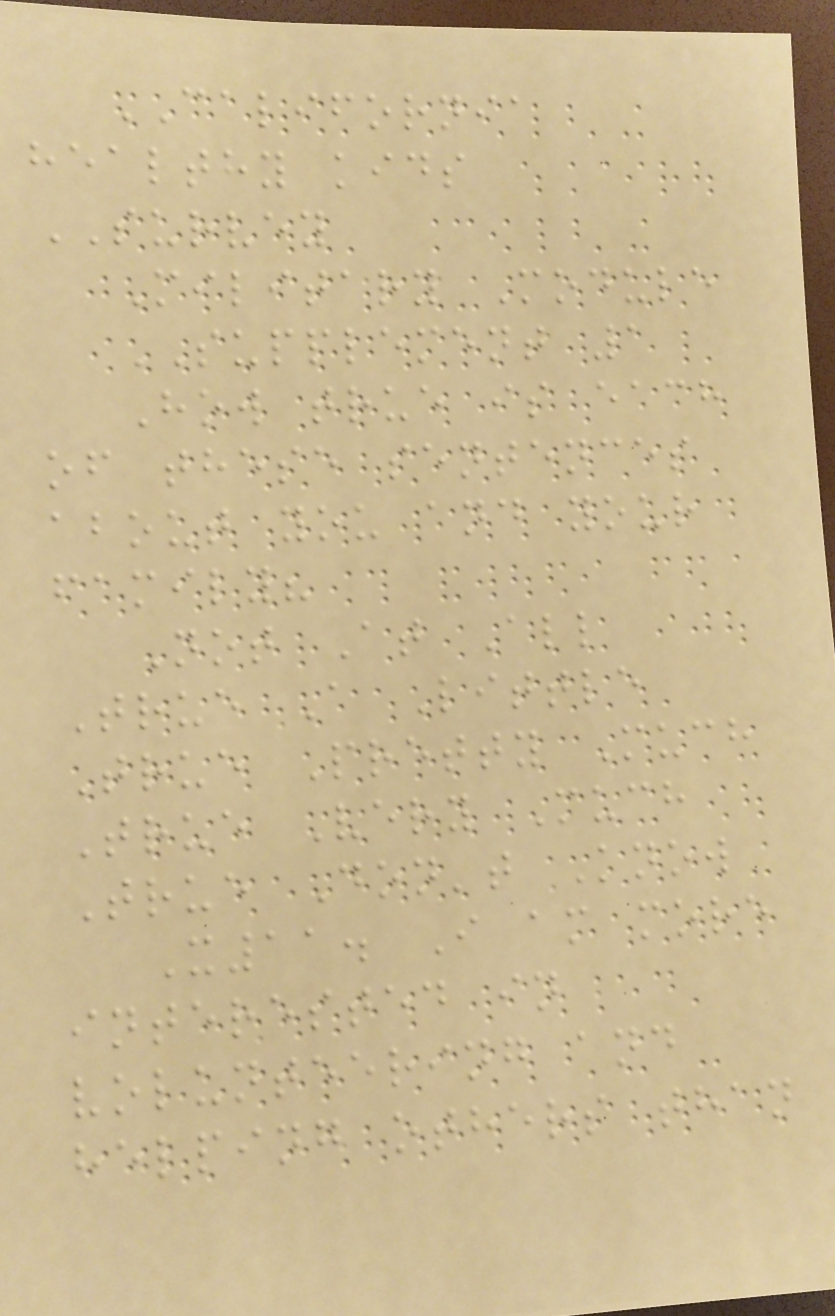CALIFORNIA
healthy kids
SURVEY
Military Module
SUPPLEMENT 1
How true is each
of these sentences
about you and your
family?
Not At All
True A Little
True Pretty Much
True Very Much
True Don't Know
X11. I am more
interested in
volunteering and
helping others than
